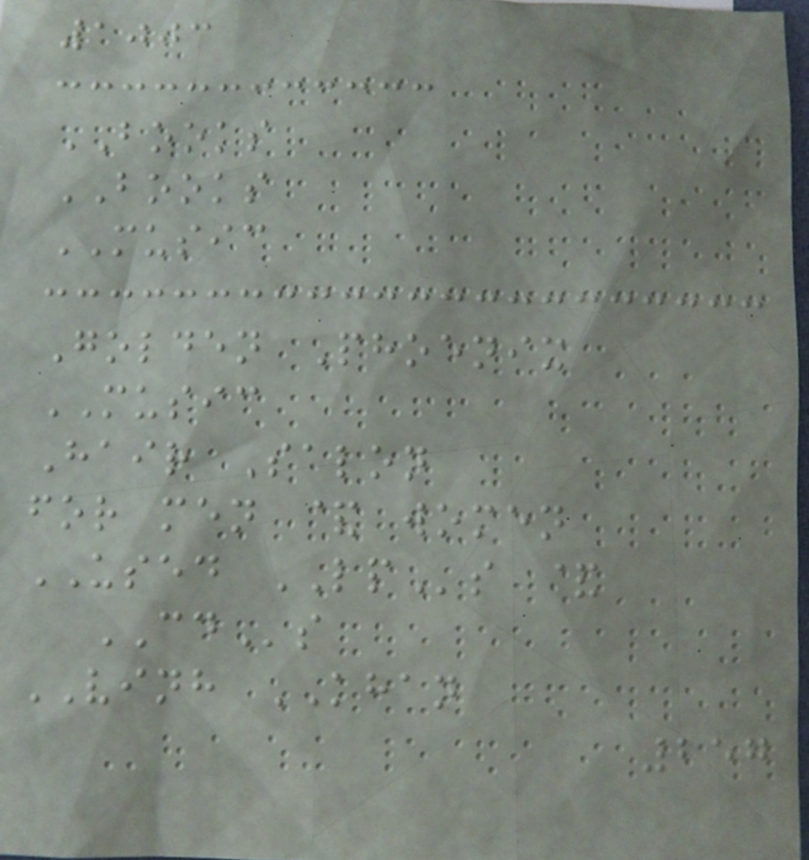1003
BOOKS
BOOKS
MUSIC
Golden Phoenix
MUSIC
Hair Salon
for men & women
USED LPs &
CDs
VINH KHAN
257
